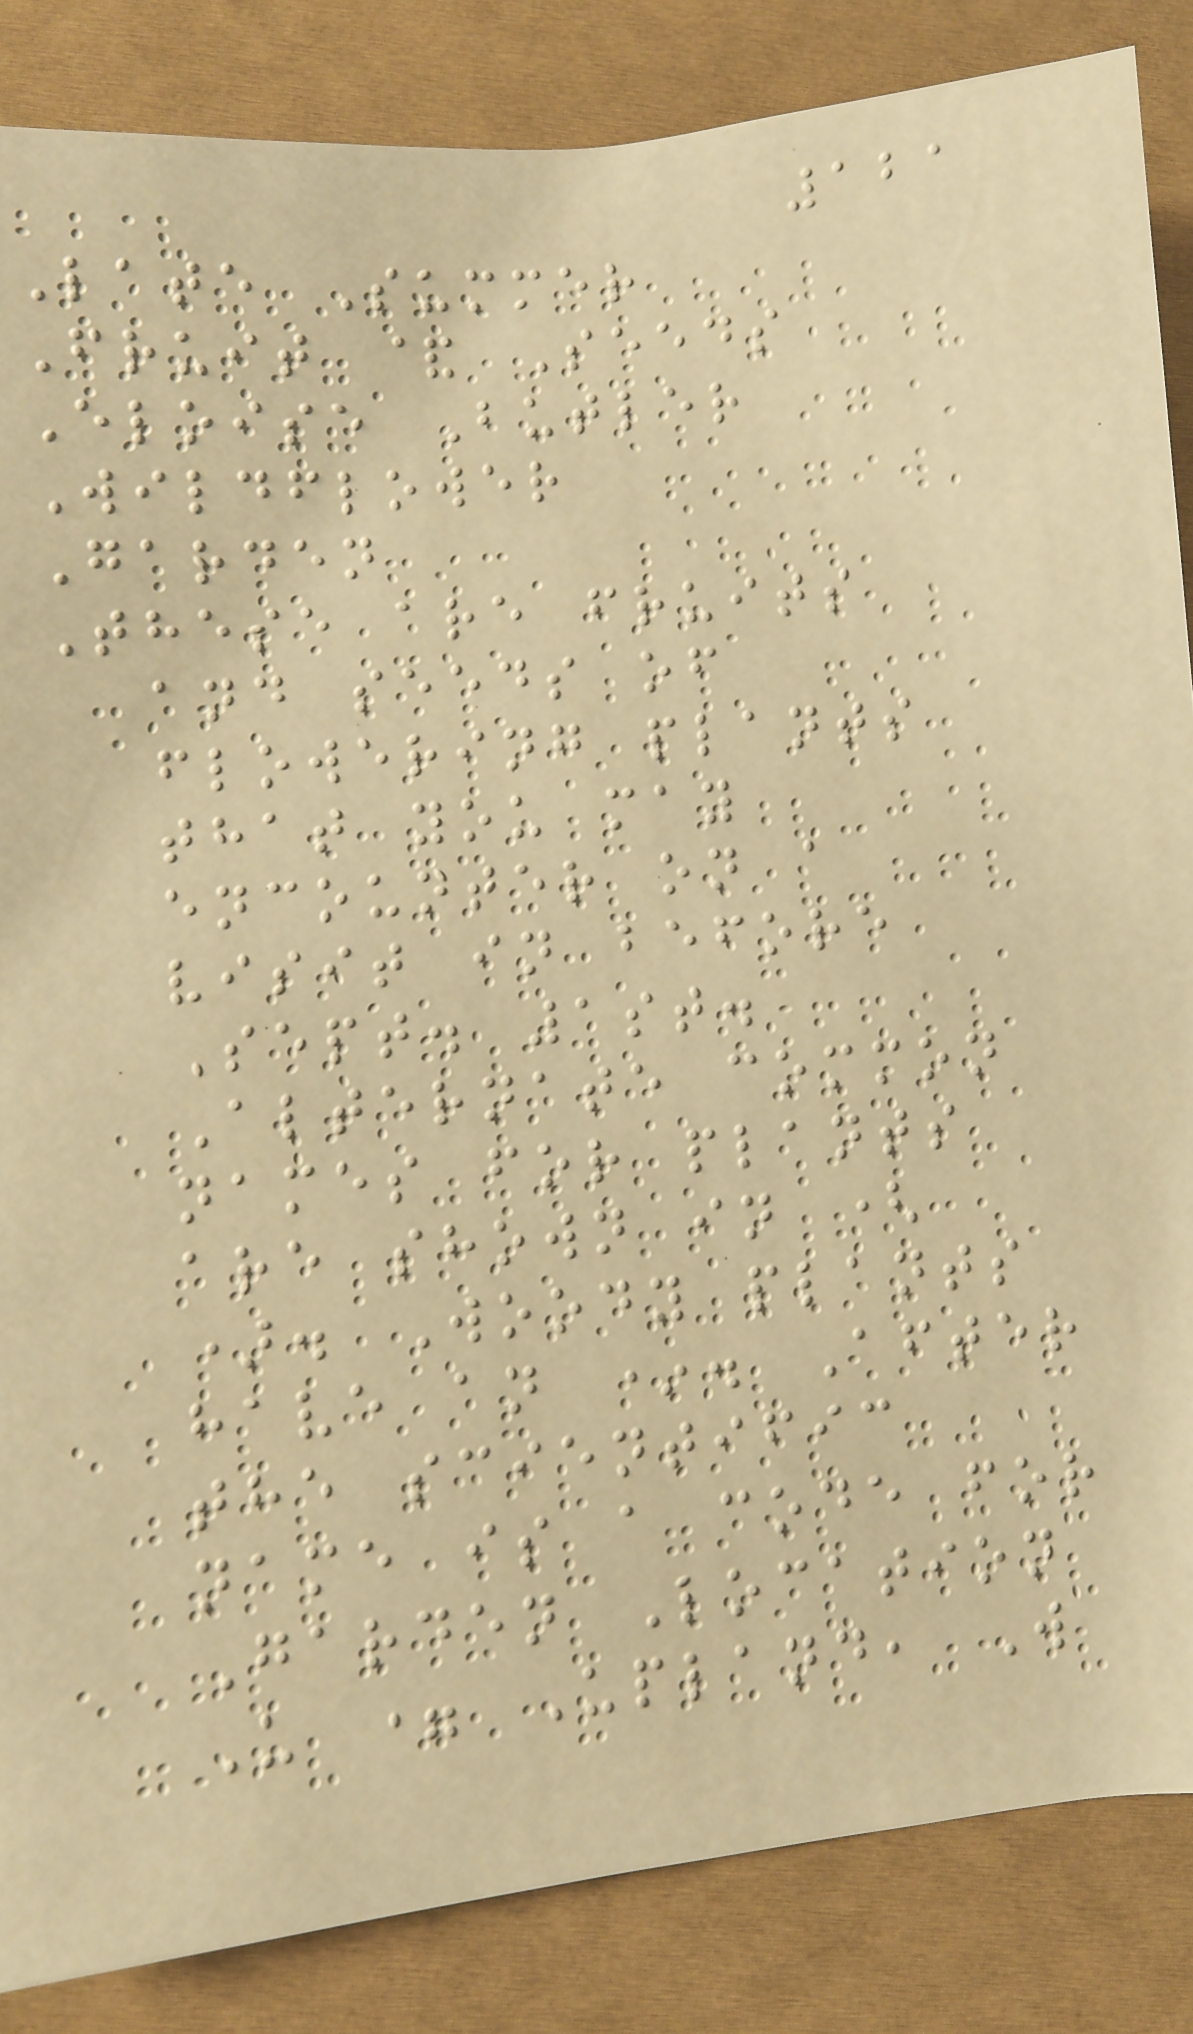121
Late Summer
Fruit & Seeds
Eloise Butler
Wildflower
Garden
These are fruits
and seeds of
flowering plants
that you may
encounter on a
visit in before
Sept. 1st.
Alternate common
names for plants
are shown in (
). Woody plants
have an *. After
the scientific
name is a code for
Garden Location
U = Upland, W
